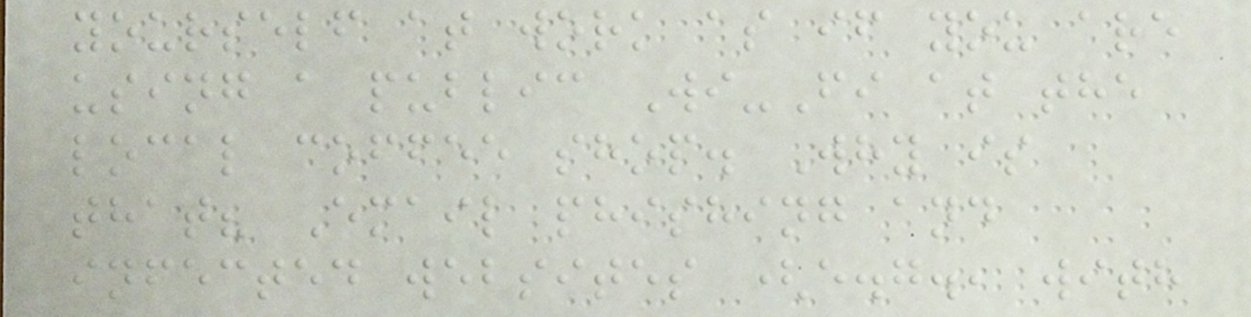yourself at work as if you are
using a public Wi-Fi at the
local coffee shop. Why is
that? Email phishing and
infected websites (e.g., with
